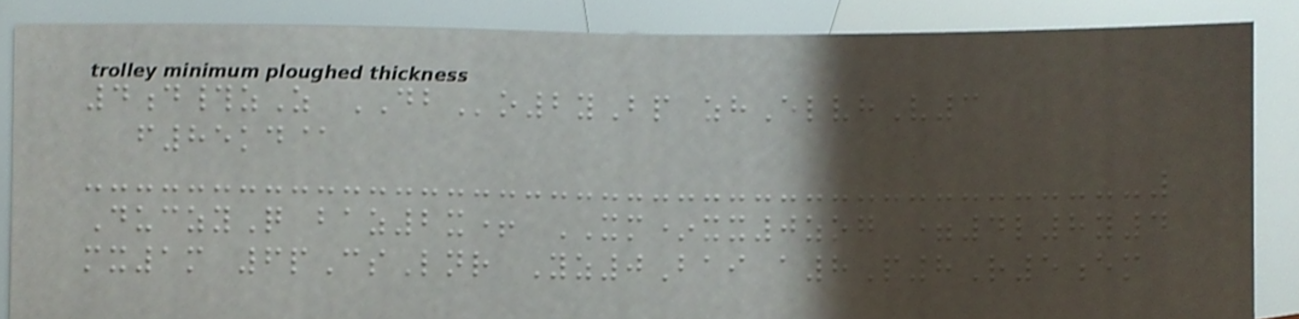4d#zZ DBo2yBp zhElvhV3
f85kd@
DuczyQ baz2x+ XM*xx0zog =4l8y4
mx1m 6pCsLnr Yz0Bai a8P8R5em
